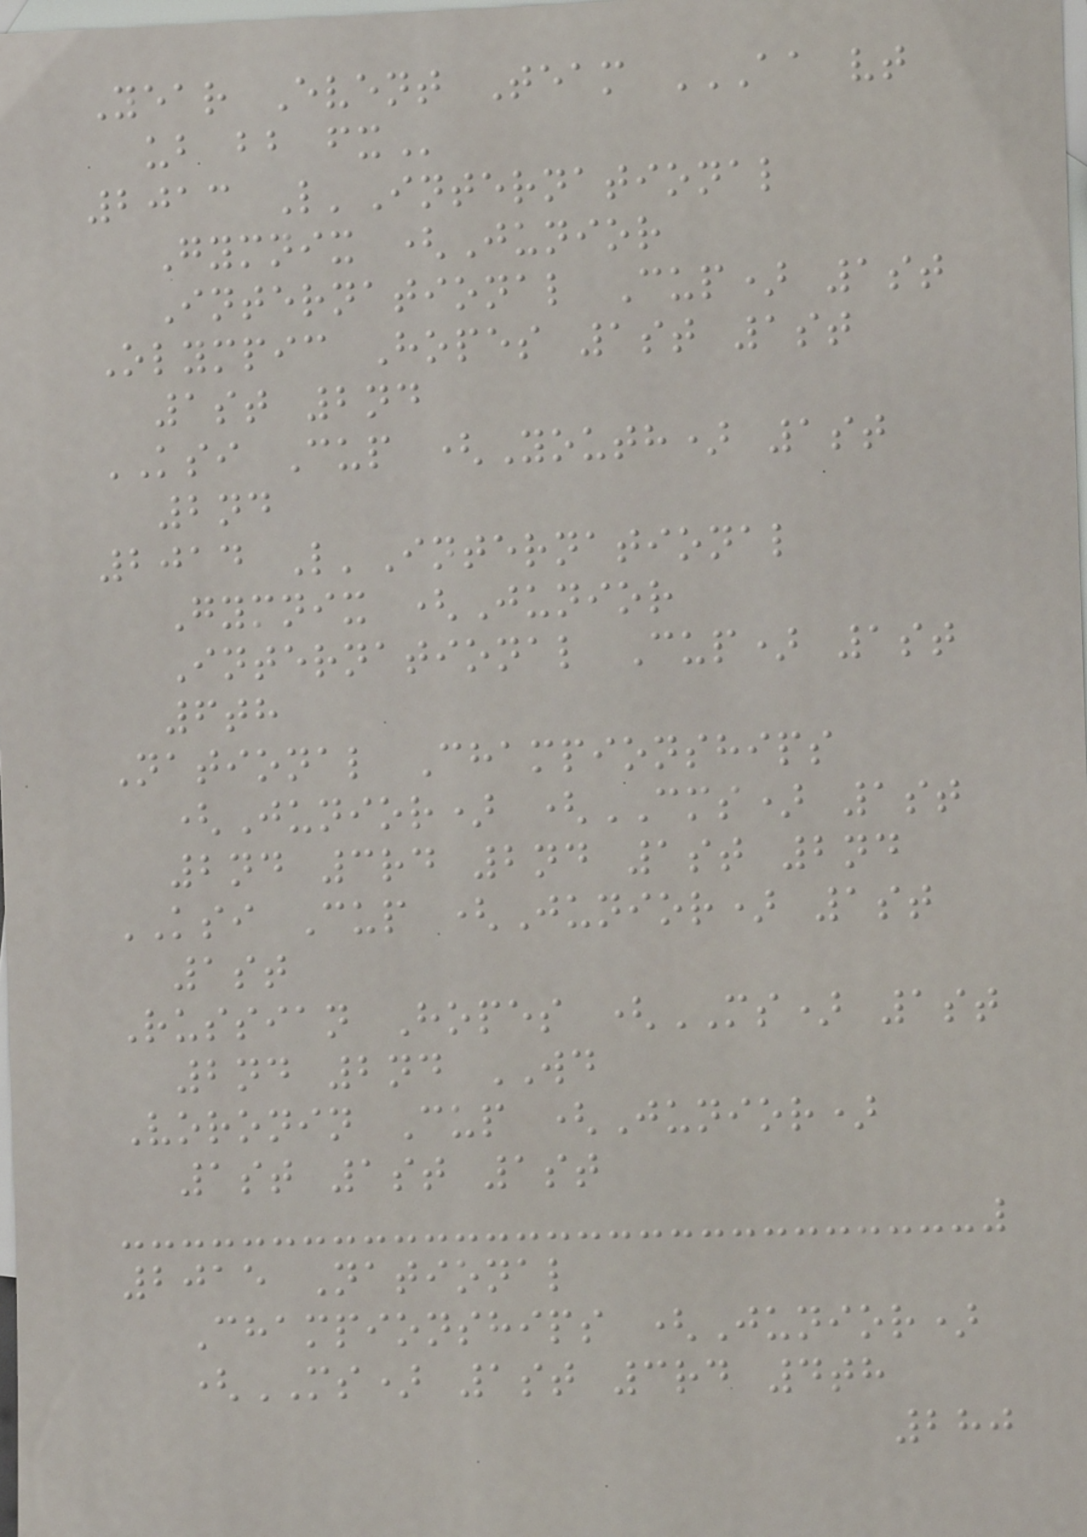Year Event Team AA VT
UB BB FX
2013 L'International
Gymnix (Junior
International Cup) 1st
Olympic Hopes 1st 1st
1st 2nd
KSI Cup (Youth) 1st
2nd
2014 L'International
Gymnix (Junior
International Cup) 1st
6th
National Championships
(Junior) (CMS) 1st
2nd 3rd 2nd 1st 2nd
KSI Cup (Junior) 1st
1st
Russian Hopes (MS) 1st
2nd 2nd WD
Voronin Cup (Junior)
1st 1st 1st
2015 National
Championships (Junior)
(MS) 1st 3rd 4th
280
